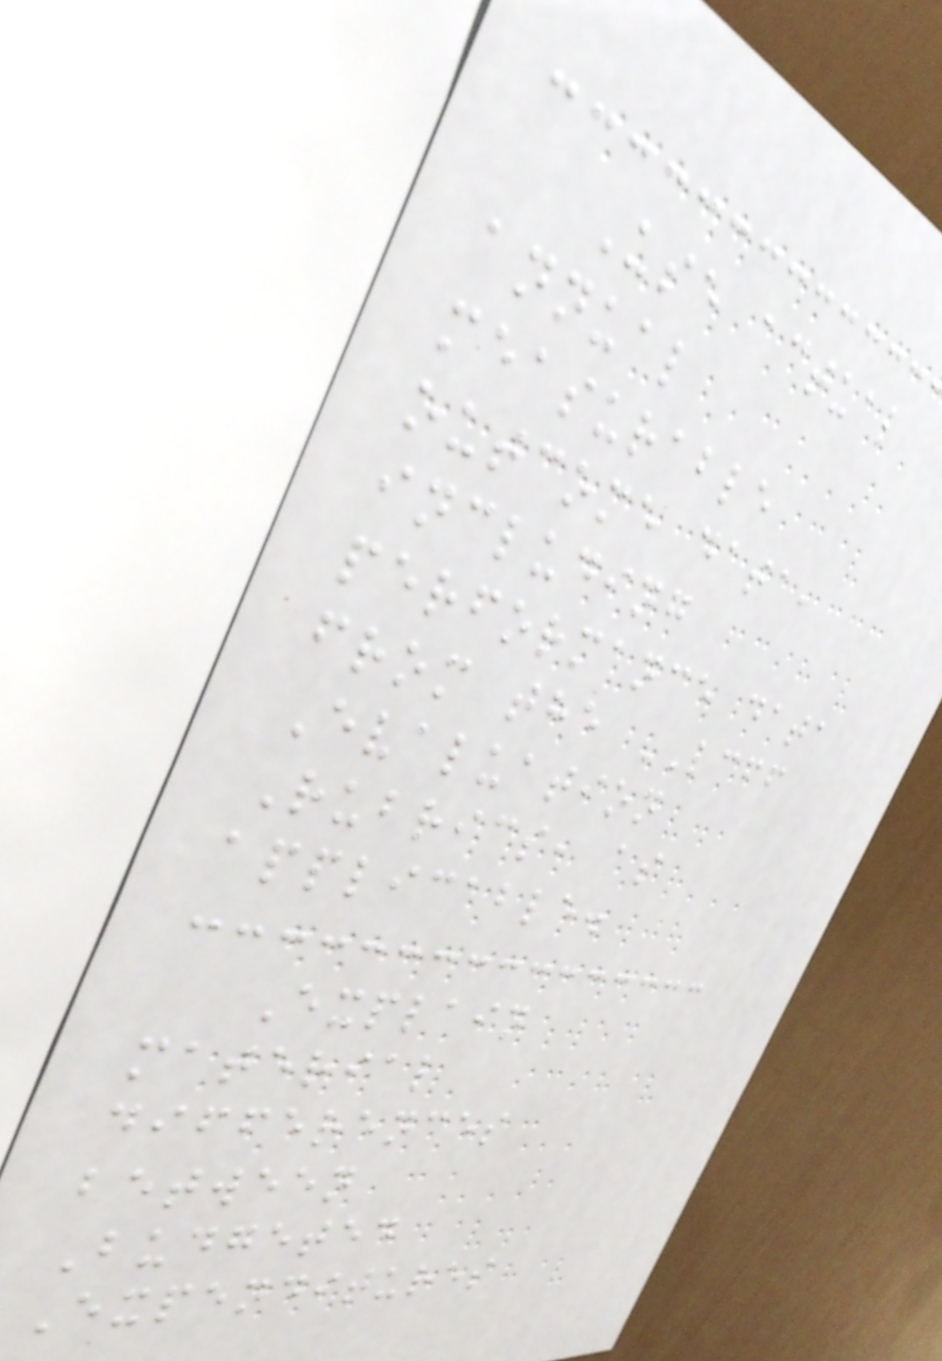Use actual
annual
measurable
outcome data,
including
performance data
from the LCFF
Evaluation
Rubrics, as
applicable.
Explain
material
differences
between
Budgeted
Expenditures
